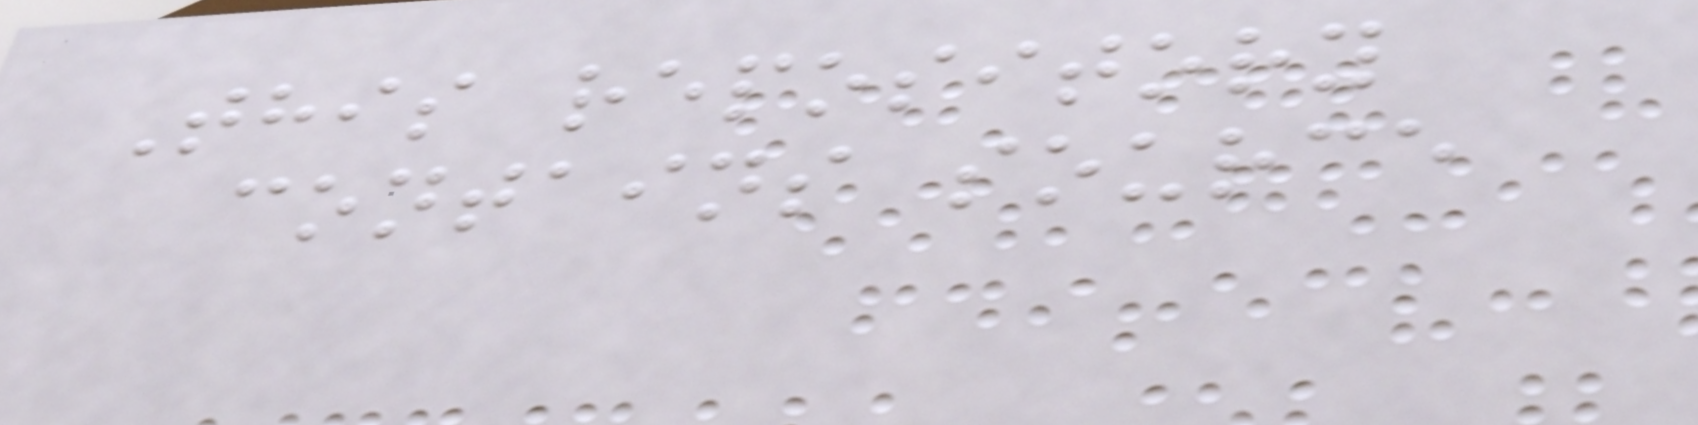This repository
contains source
